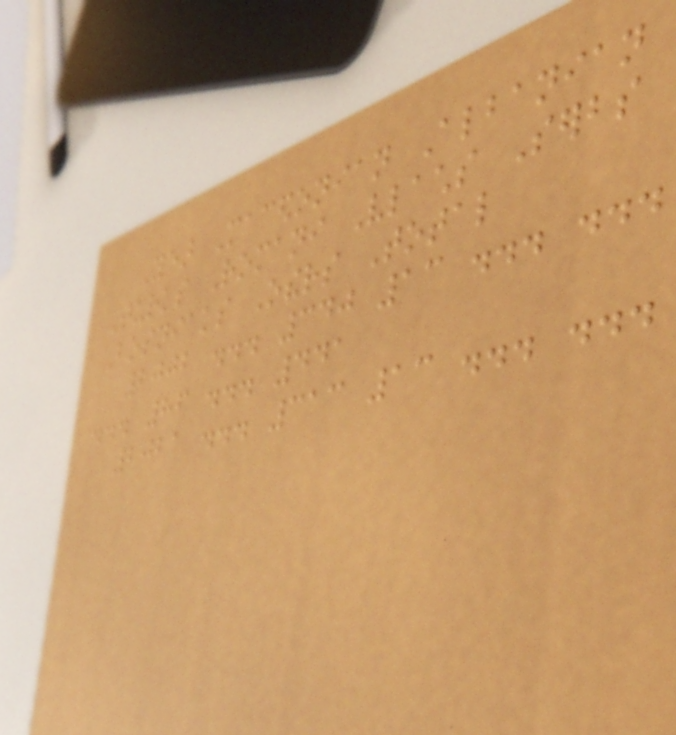Year Macedonian Albanian
Turks Romani Vlachs Serbs
Bosniaks Others Total
2002 ... 340 13 ... ...
... 86 ... 441
2021 ... 313 13 ... ...
